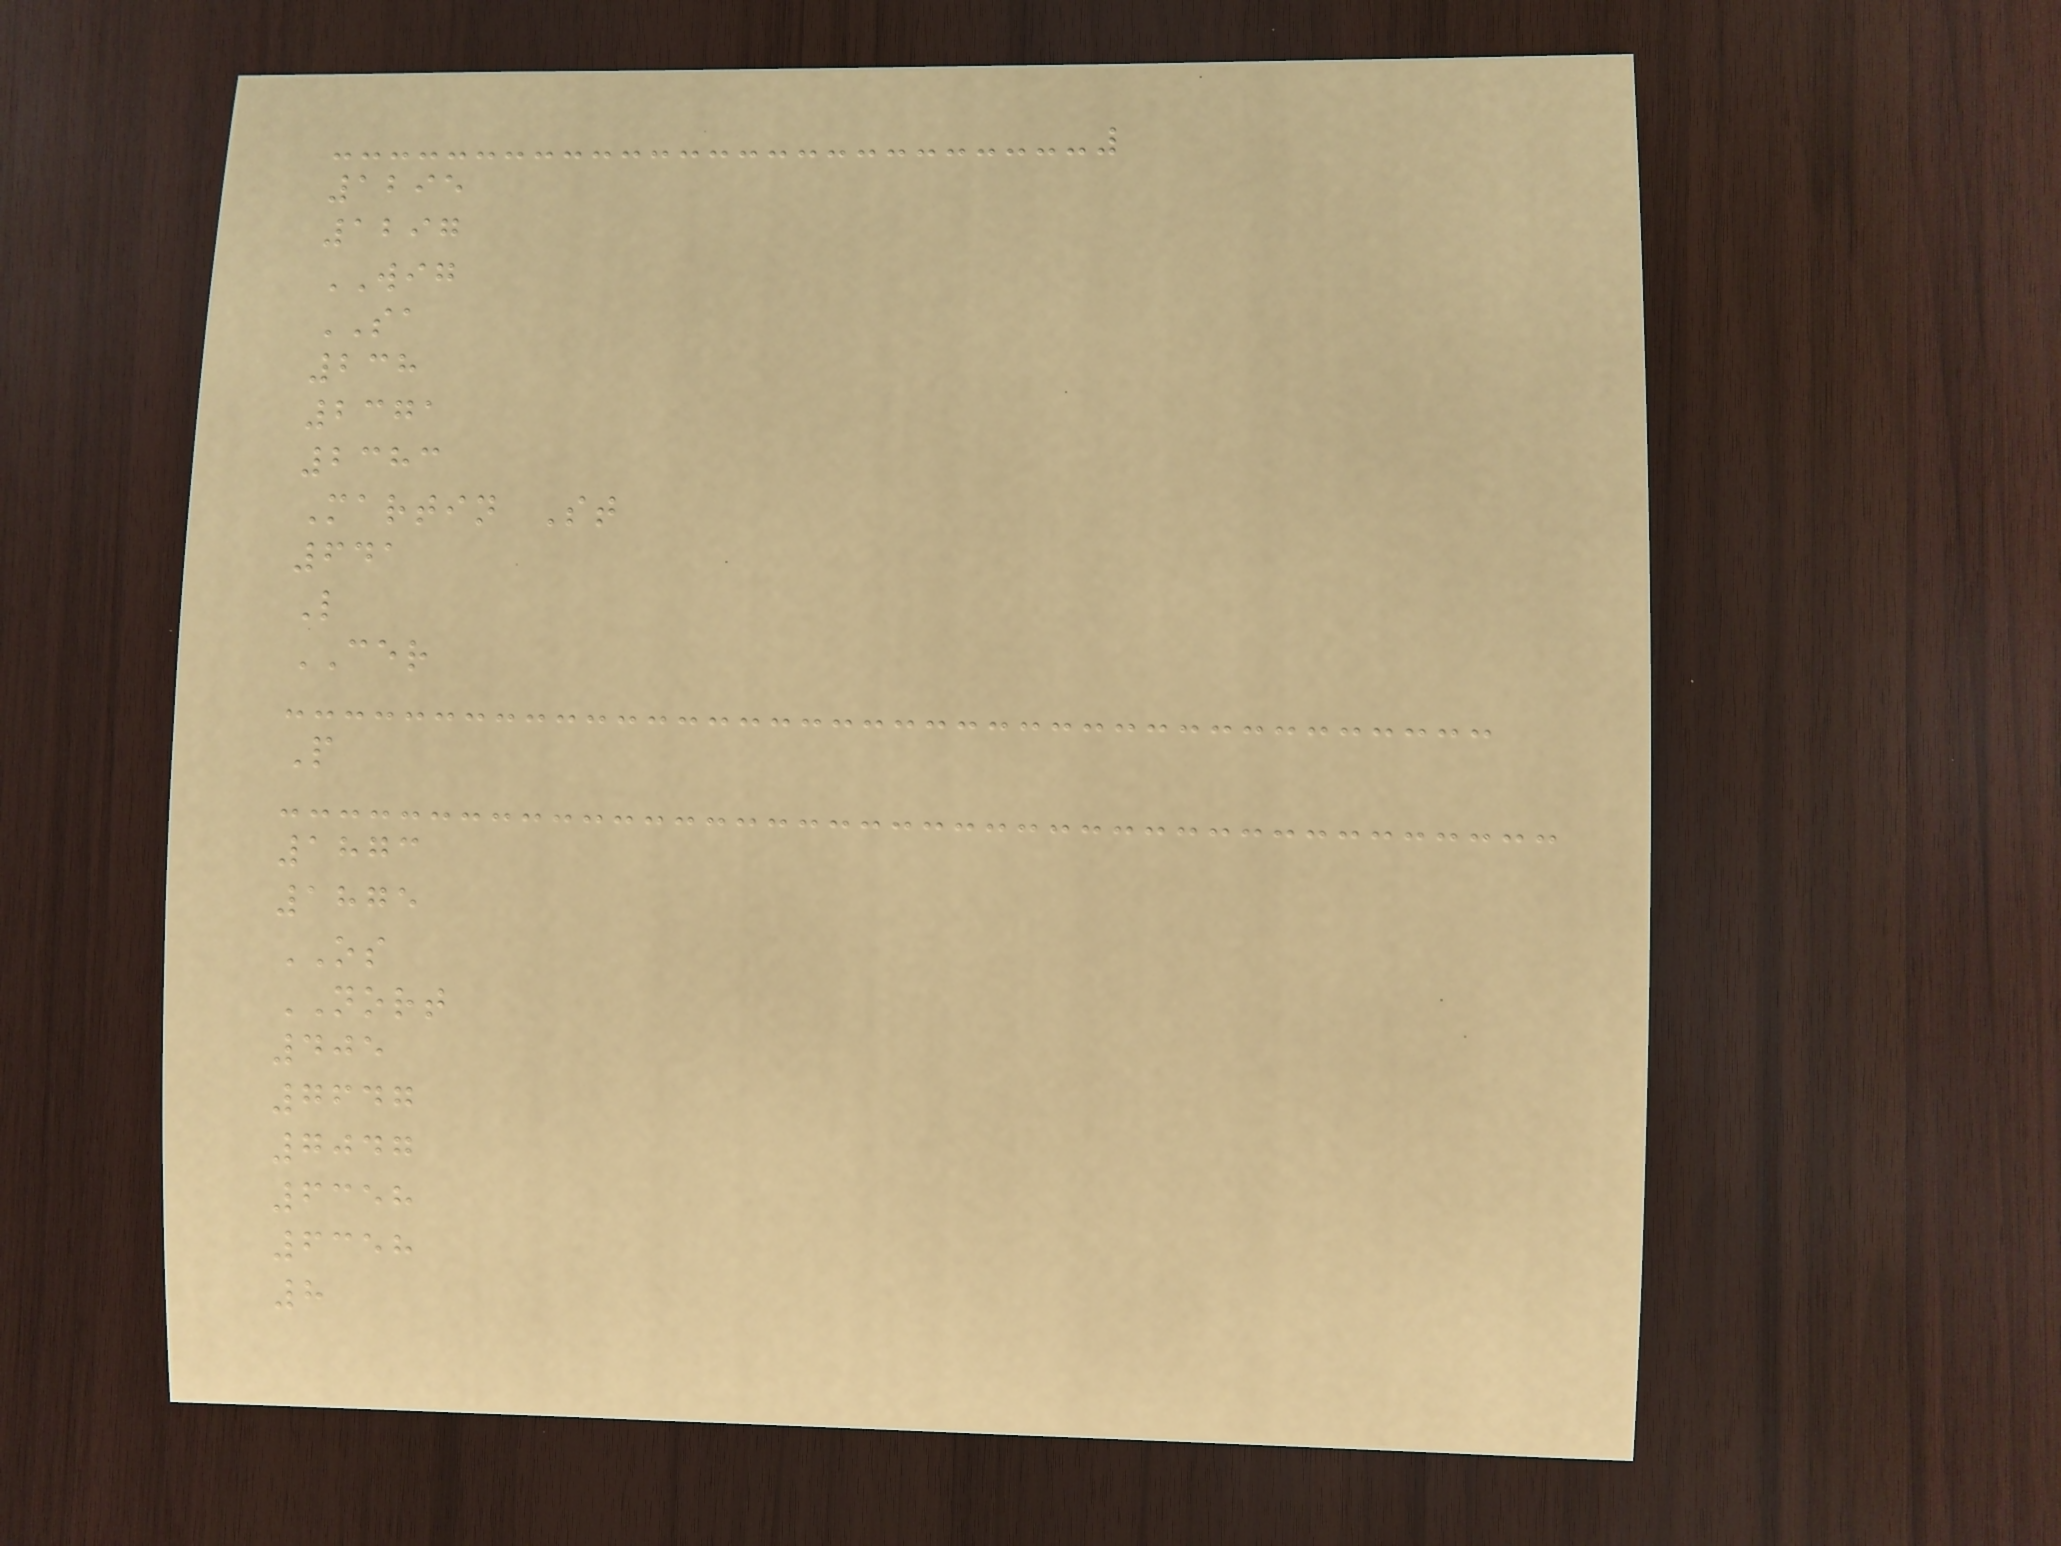1295
1297
WIG
SA
238
2371
2383
Martin St
641
L
CER
P
1873
1875
OS
NORT
405
7647
7047
6358
6358
8
